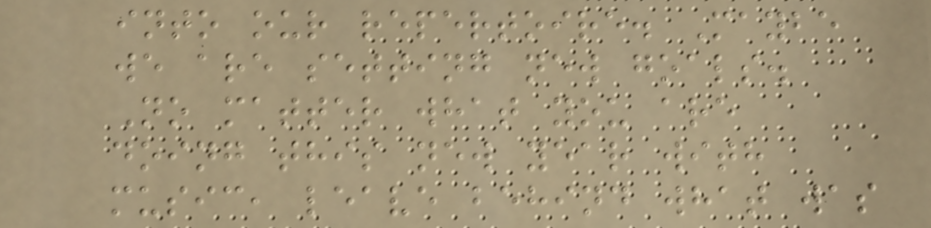into our repertoire. Maybe
we are setting new goals.
No matter what you are
doing this new year with
music, leave behind what was
